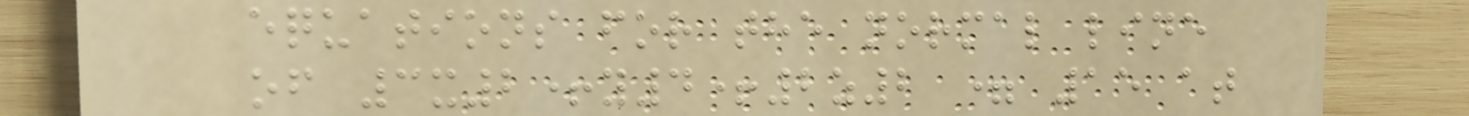equations for the normal line
of 3x2+y4+2z2 = 15 at
